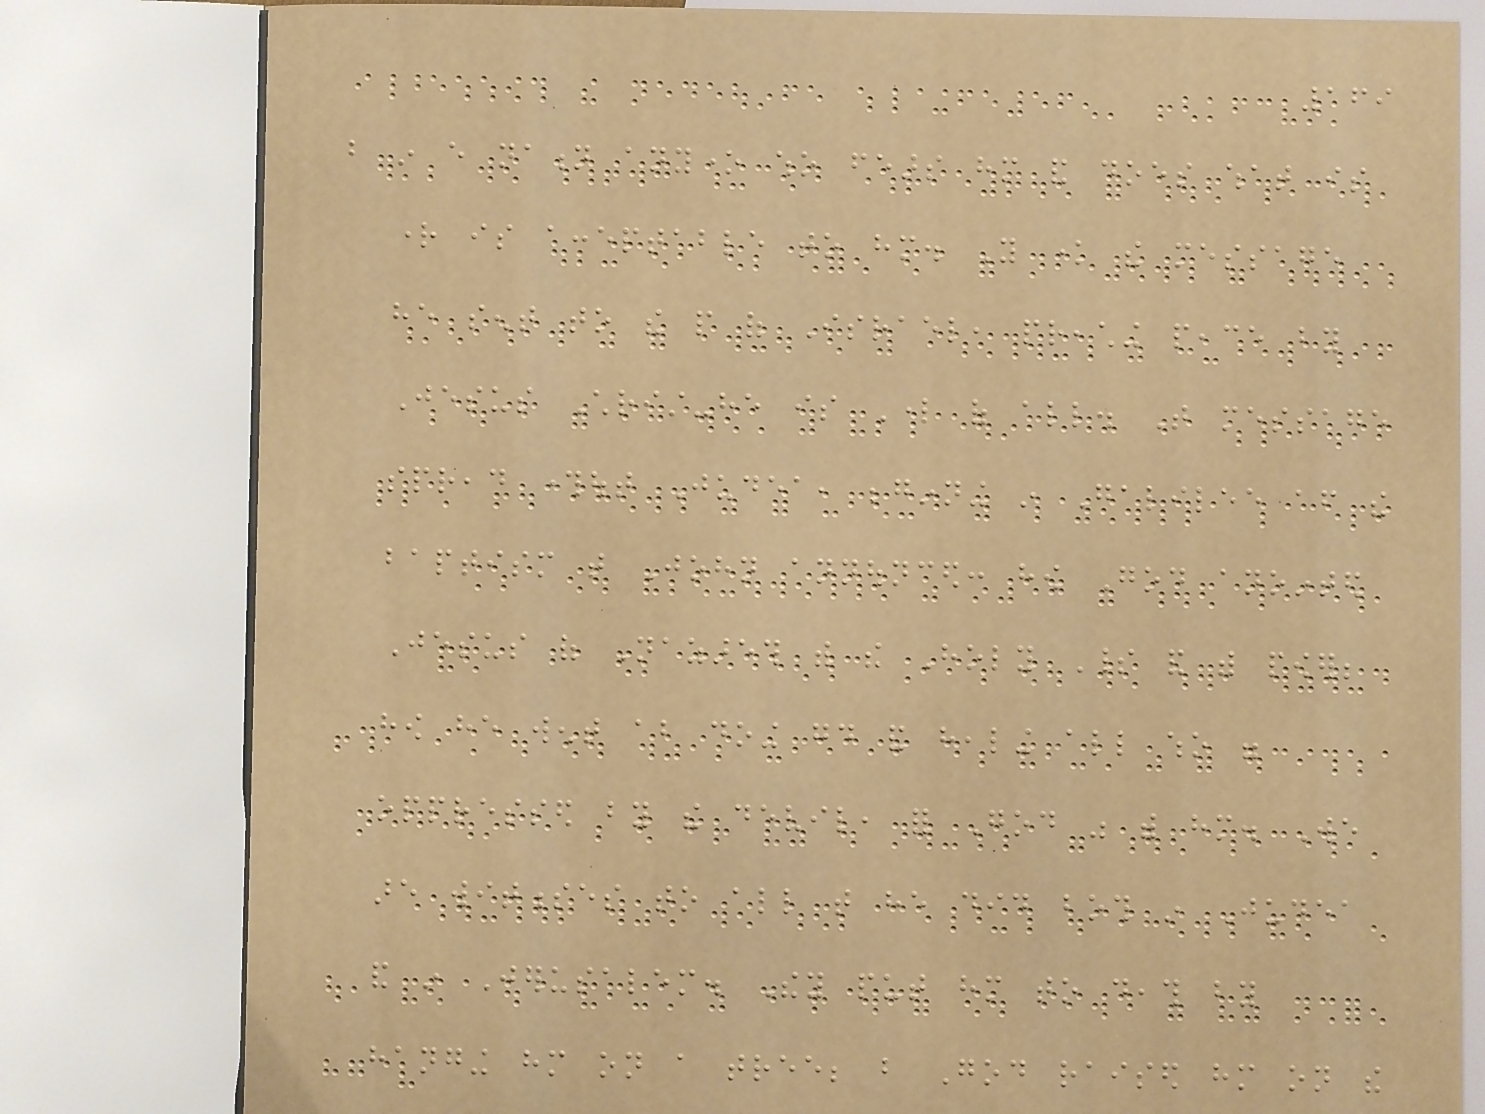169
but in every nation anyone who fears him and does what is
right is acceptable to him. You know the message
he sent to the people of Israel, preaching peace by
Jesus Christ-he is Lord of all. That message
spread throughout Judea, beginning in Galilee after the
baptism that John announced: how God anointed
Jesus of Nazareth with the Holy Spirit and with power;
how he went about doing good and healing all who were
oppressed by the devil, for God was with him. We
are witnesses to all that he did both in Judea
and in Jerusalem. They put him to death by
hanging him on a tree; but God raised him on the
